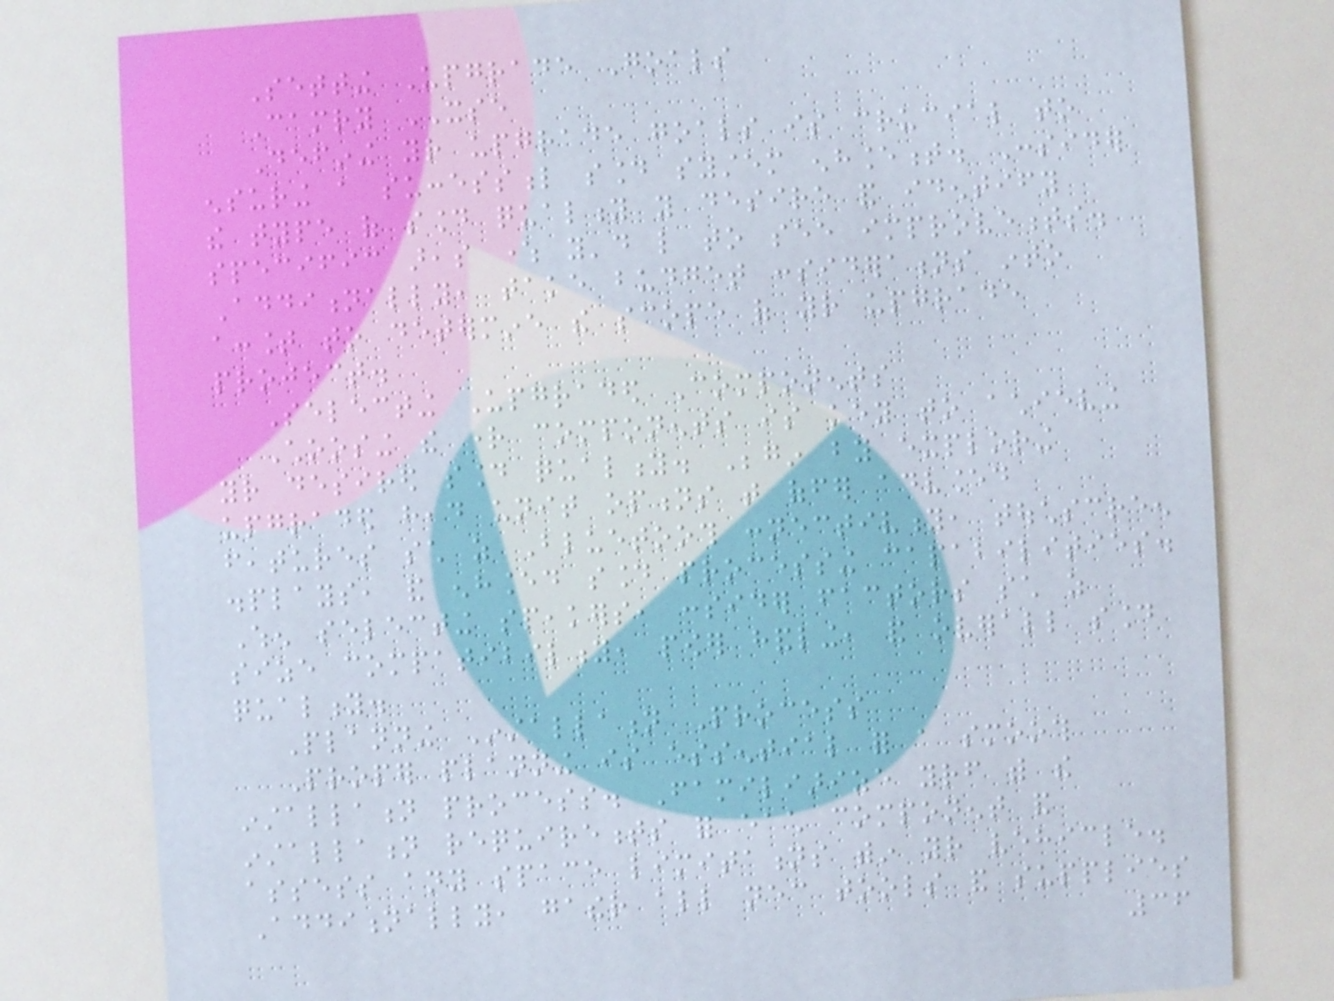Setting Upgrade Goals
Camry XSE
Defining your upgrade goals is crucial to
ensuring a successful sound system enhancement. Consider
the type of sound quality you desire and identify
specific areas where you'd like to see improvements.
Additionally, take budget considerations into
account to determine the scope of your upgrade
project.
Selecting Upgraded Components
Choosing the right components is key to achieving
your desired sound quality. Begin by exploring
upgraded head unit options that offer advanced
features such as Bluetooth connectivity, touchscreen
displays, and enhanced sound processing capabilities.
When selecting speakers, consider factors such as
size compatibility, power handling, and overall sound
quality.
Planning Installation Process
Proper planning is essential for a smooth
installation process. Familiarize yourself with the
installation requirements for each component and
assess any space limitations within your vehicle.
Additionally, gather all necessary tools and supplies
36
